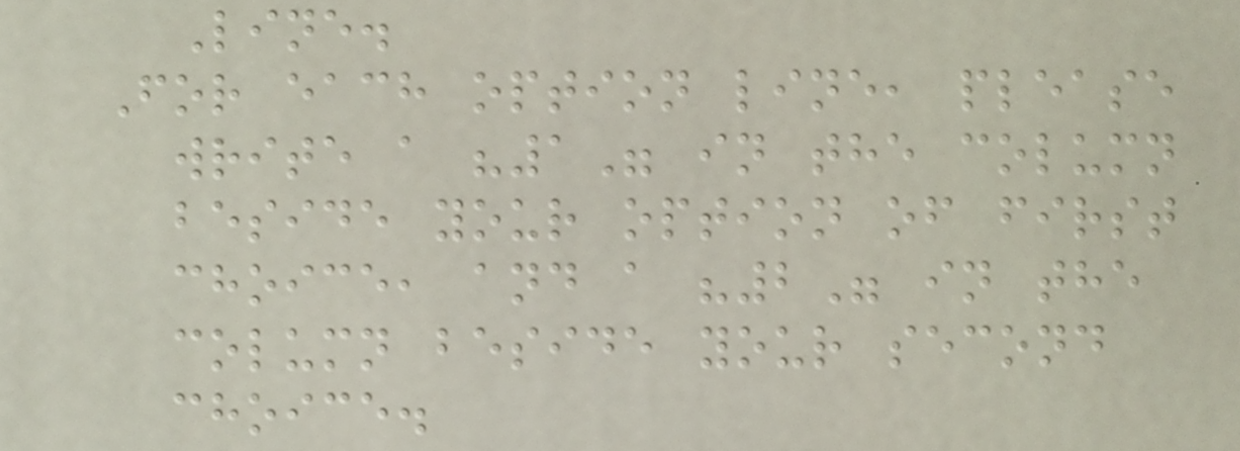Line.
For each option line, please
write a "1" in the column
beside your option of first
choice, and a "2" in the
column beside your second
choice.
